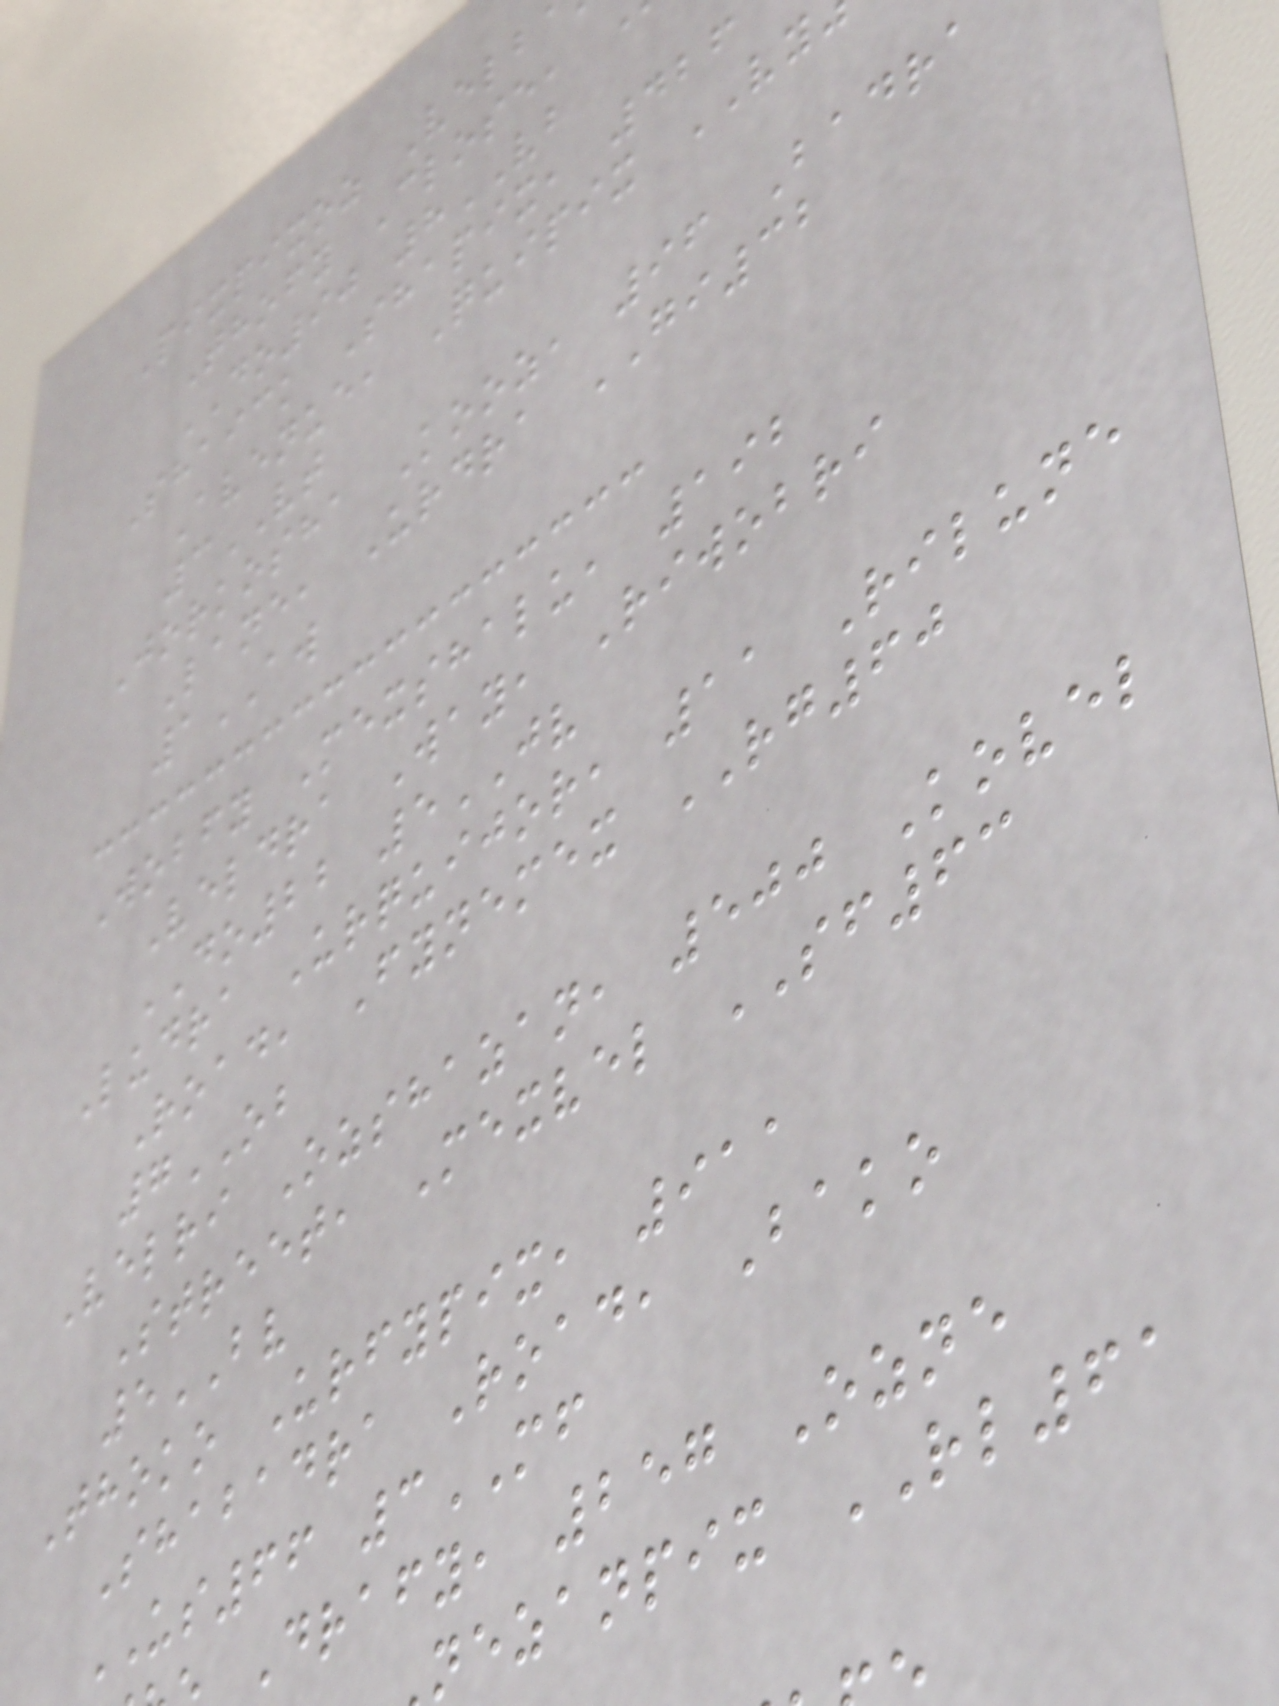Pixpixoz Velb
Thofy Close,
DO90 8VB
Shaick Shapix, 426
Avenue, Quipix VY
3VT
Jorkosha Kooz, 96 Badra
Lane, Urdra GI32
1AW
Wobfy Mexshalu, 192
Veldra Way, Riwobri
DO22 5JV
Ludra Urquijor, 11 Rilune
Road, Fynemex RG60
7OB
Velri Ozshazan, 500 Kovel
Street, Mexvel SF63
5BV
Thoko Urfypix, 911
Shabadra Road, Bako
US66 3MF
Drafy, 257 Ozne
nezanpix RL61
